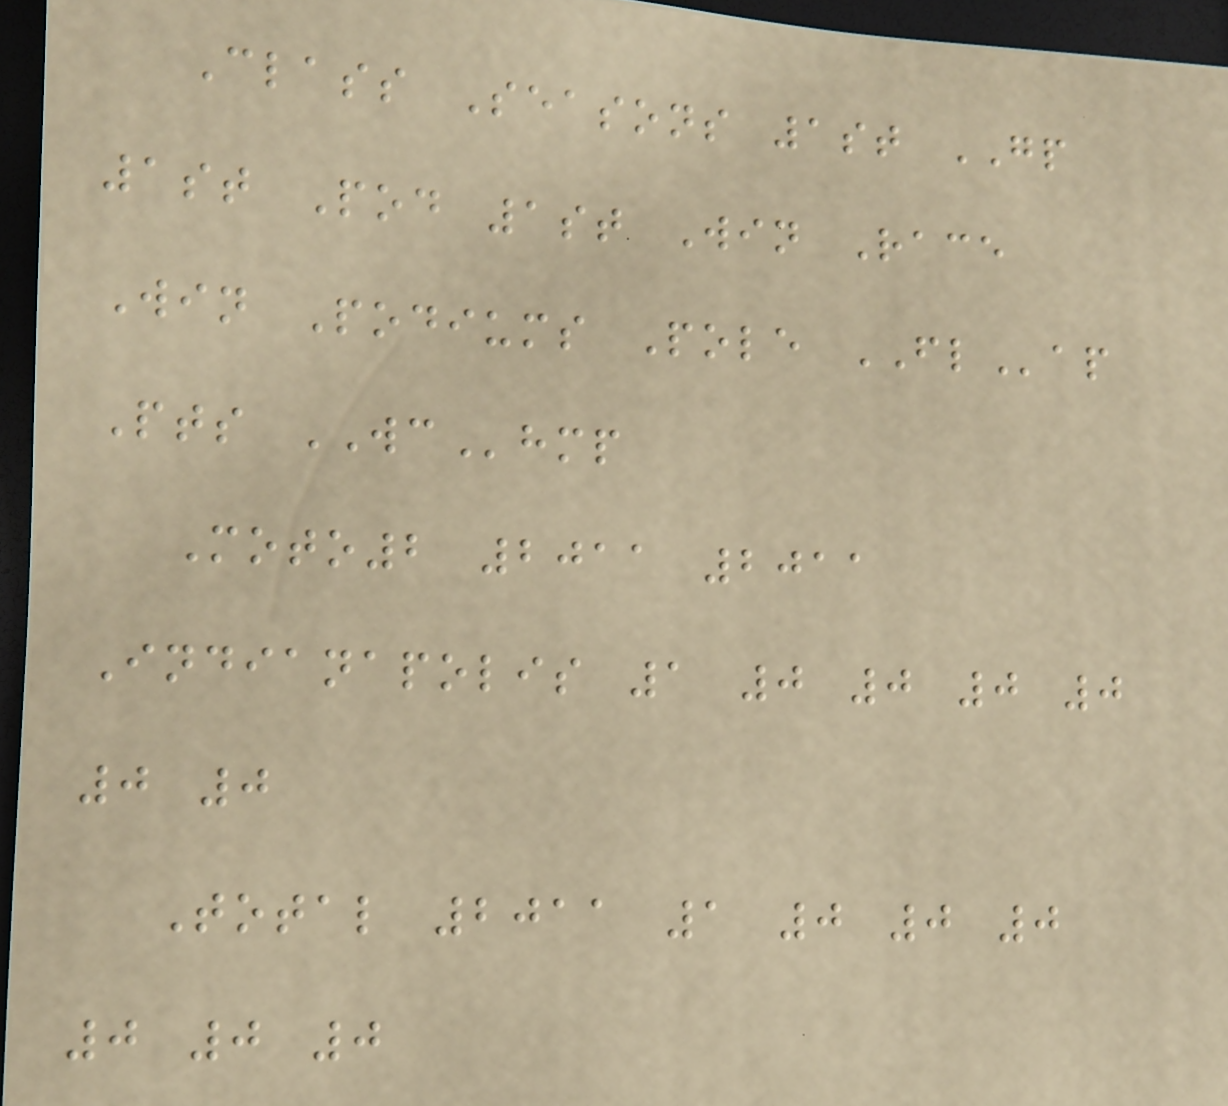Class Seasons 1st GP
1st Pod 1st Win Race
Win Podiums Pole FLap
Pts WChmp
Moto2 2011 2011
Indianapolis 1 0 0 0 0
0 0
Total 2011 1 0 0 0
0 0 0
